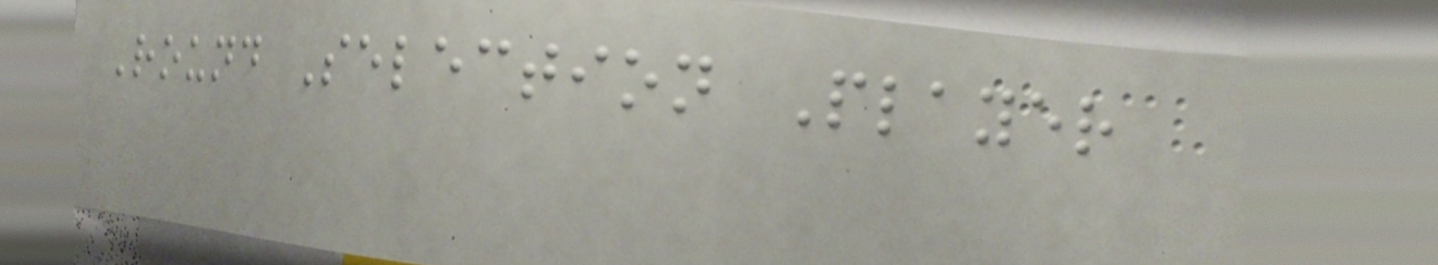Round Selection Player
